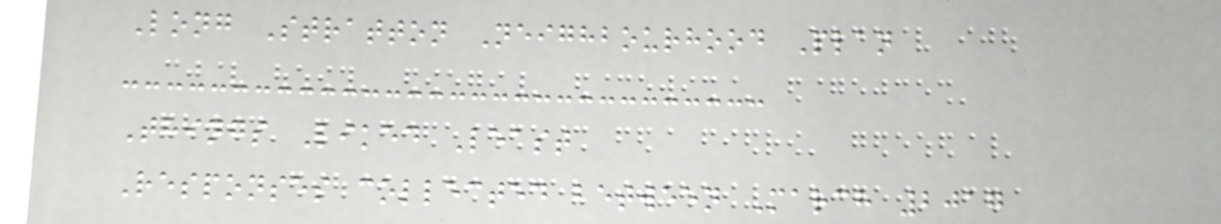Long Stratton Neighbourhood Plan
Things Liked Least
Responses collected between March 2017
